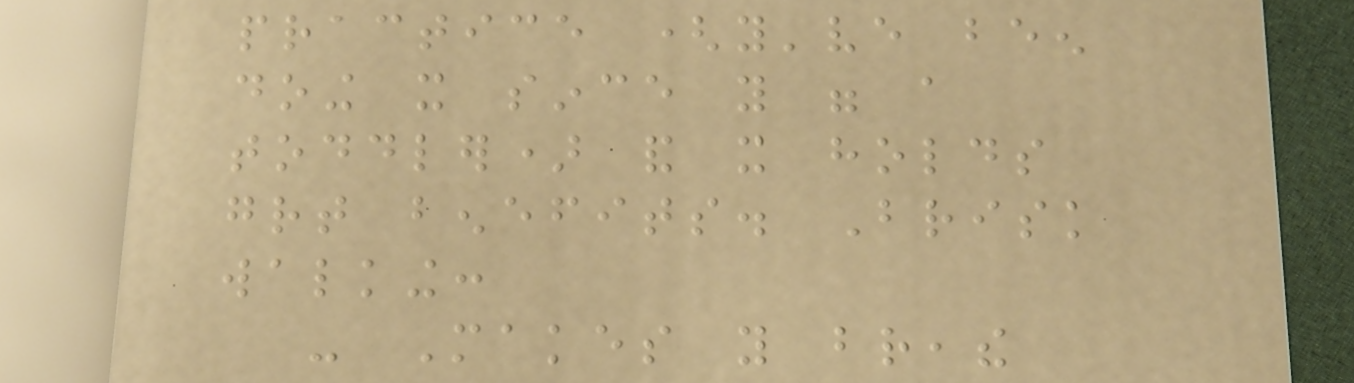practice (you've been
doing it since you were a
toddler) and it holds
great benefits. Brisk
walking:
- Makes you breathe
